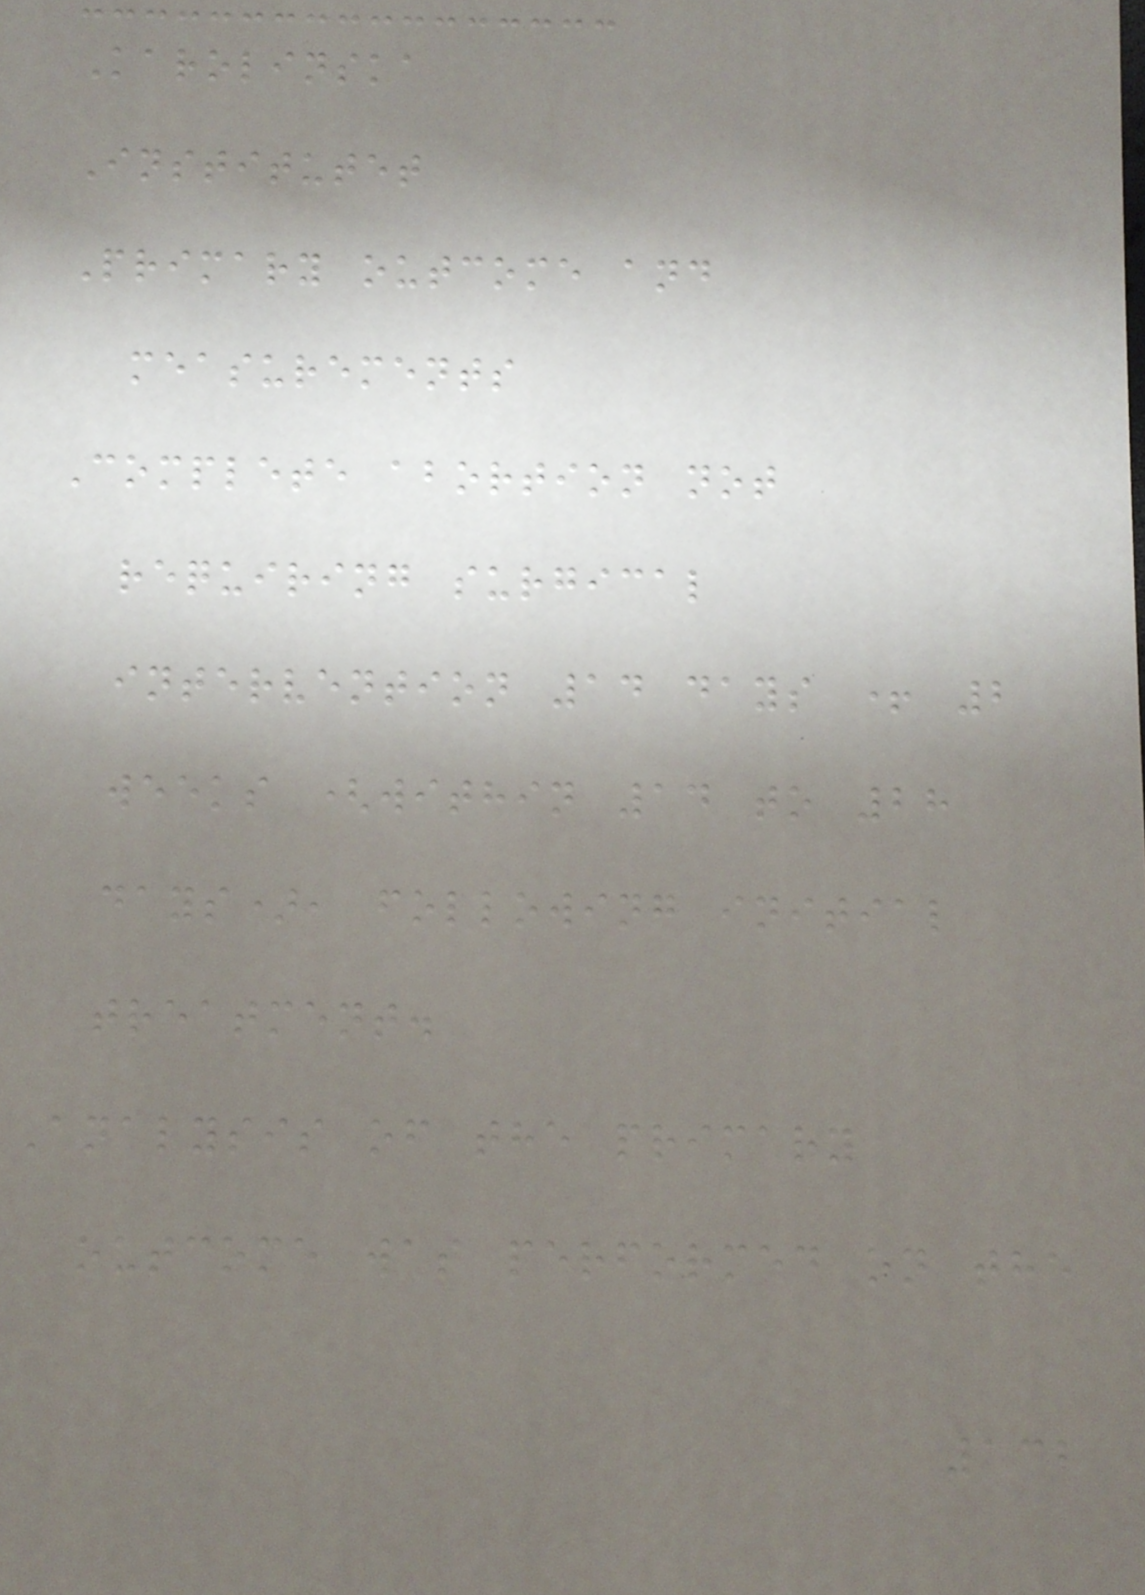Karolinska
Institutet
Primary outcome and
measurements
Complete abortion not
requiring surgical
intervention 14 days + 2
weeks (within 14 to 28
days), following initial
treatment.
Analysis of the primary
outcome was performed on the
132
